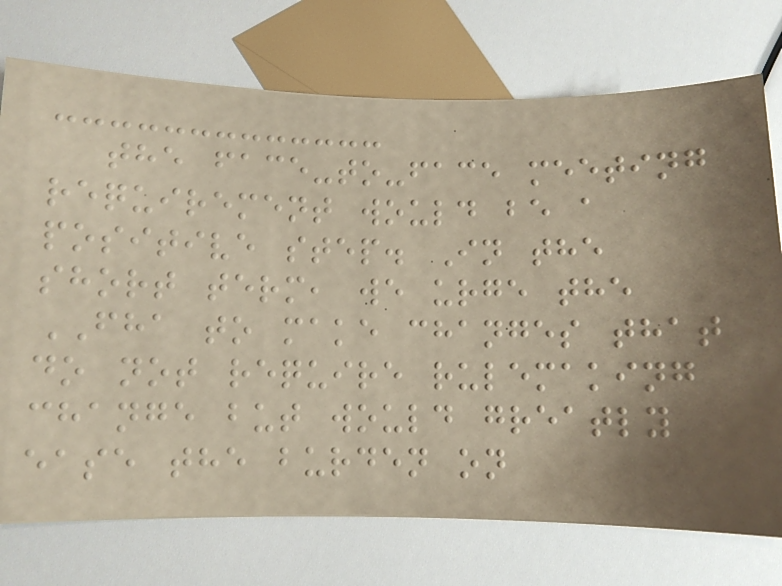the face-to-face meeting
requirement would be a
positive step. In the
short term, we urge the
FHA to make changes that
do not require rulemaking
change but would greatly
ease the burden on
